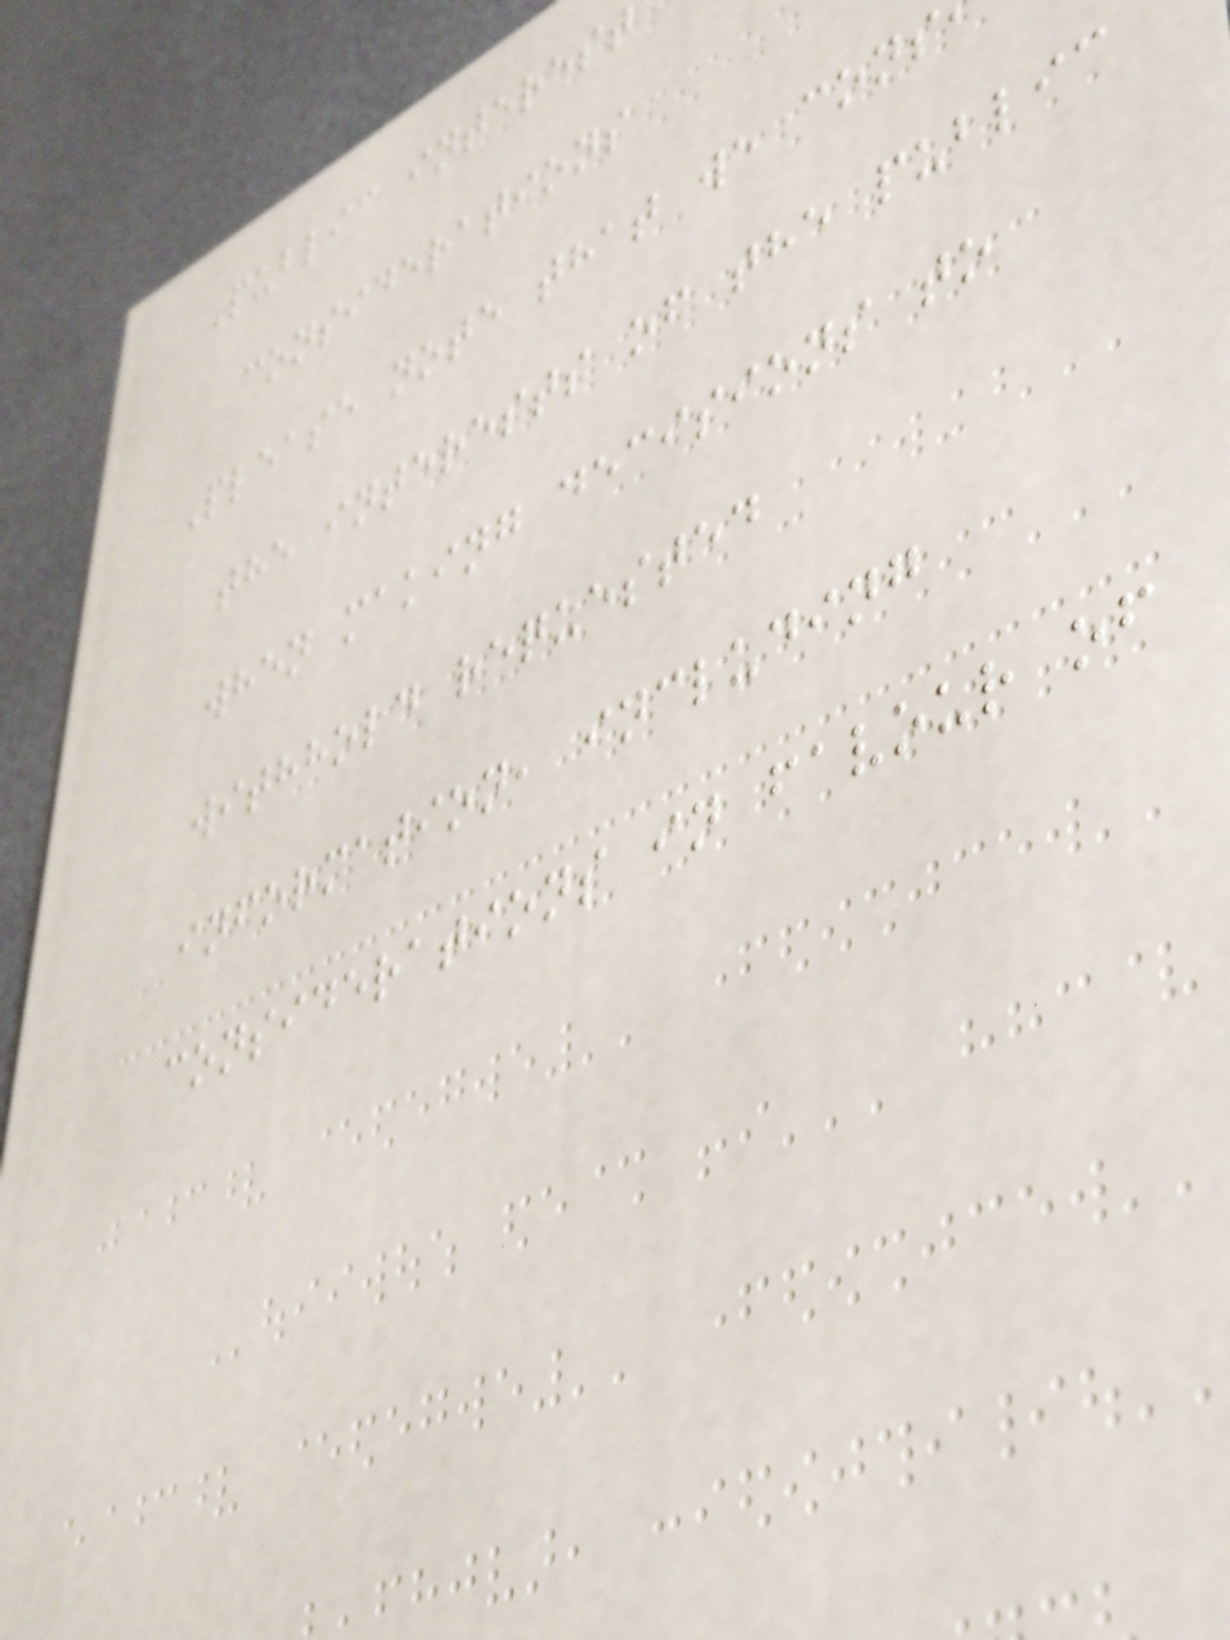Public interest
considerations
Please note that we cons
the interests of the public
when making decisions to
withhold requested
information, including
considerations in favour of
